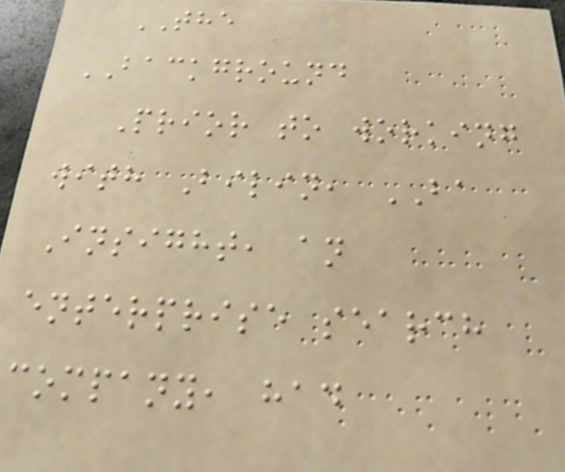THE
BACKGROUND
Prior to working
with Bilin, BA
Insight, an
enterprise search
company, had
